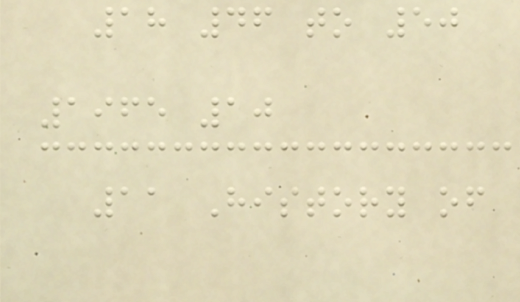18 46 to 50
1965 10
11 History of
